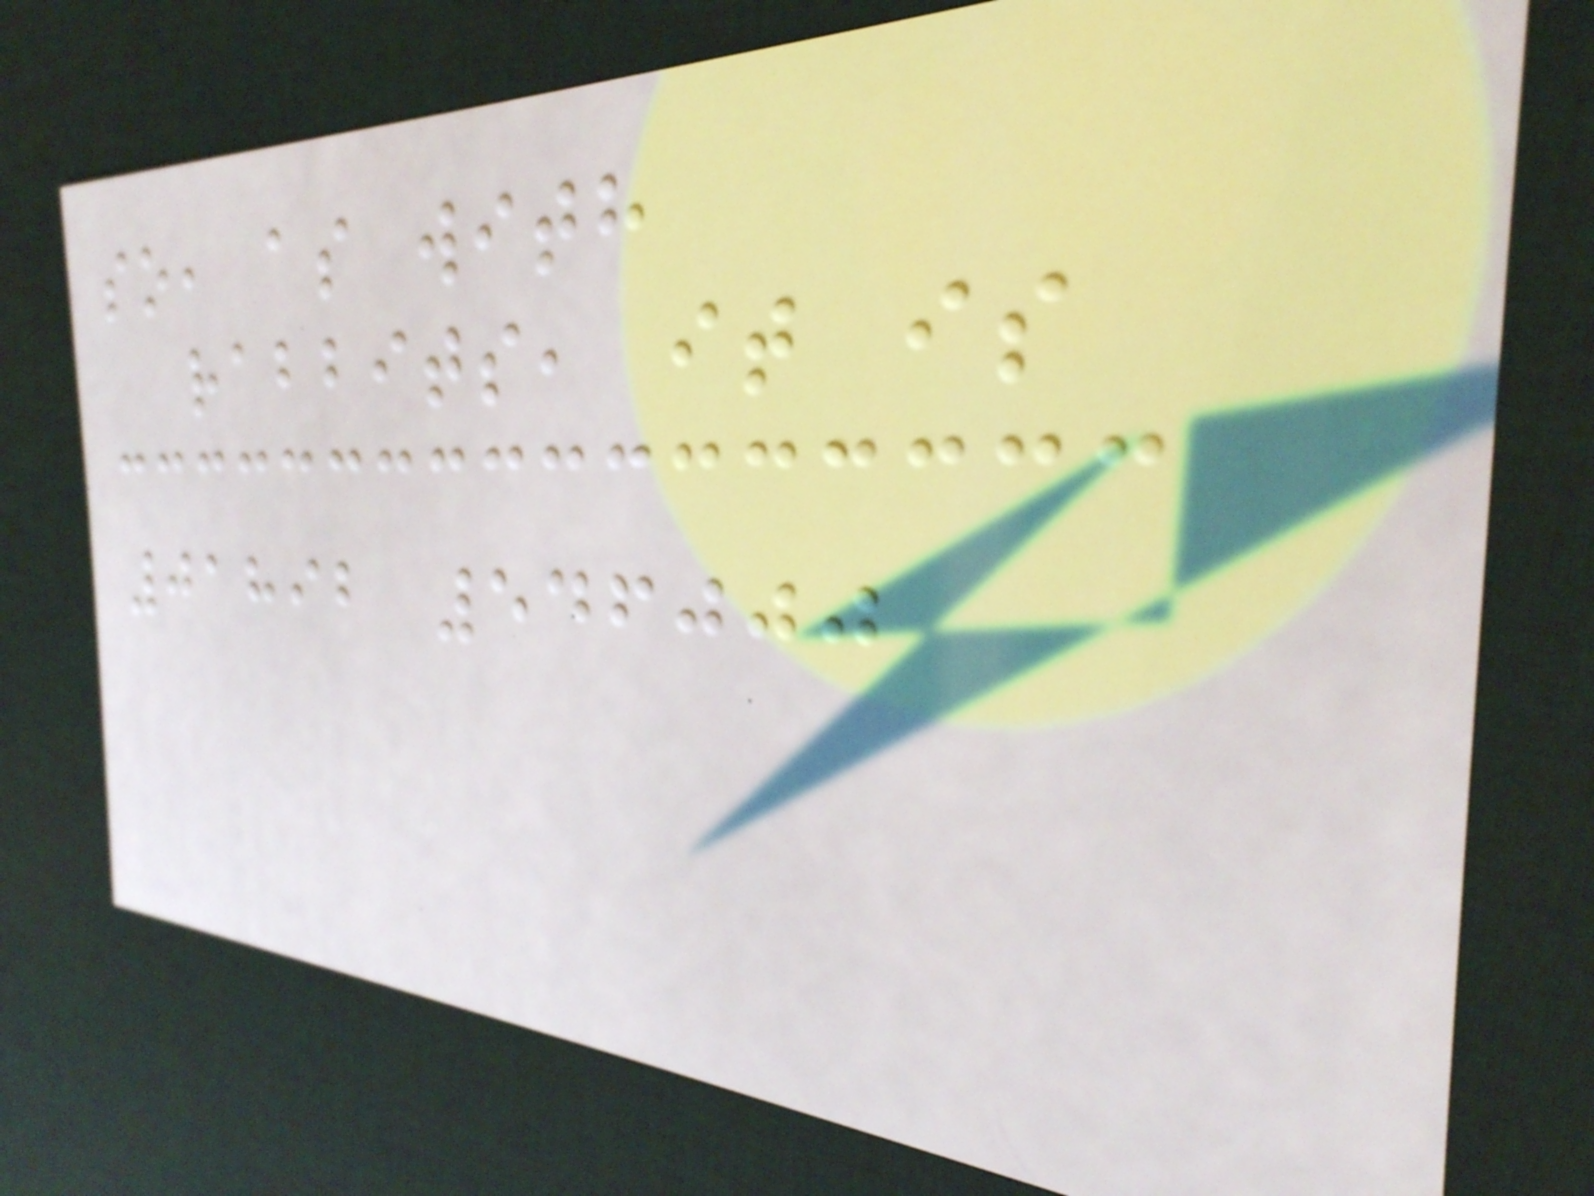so, as with
rabbits, it is
01892 546000
